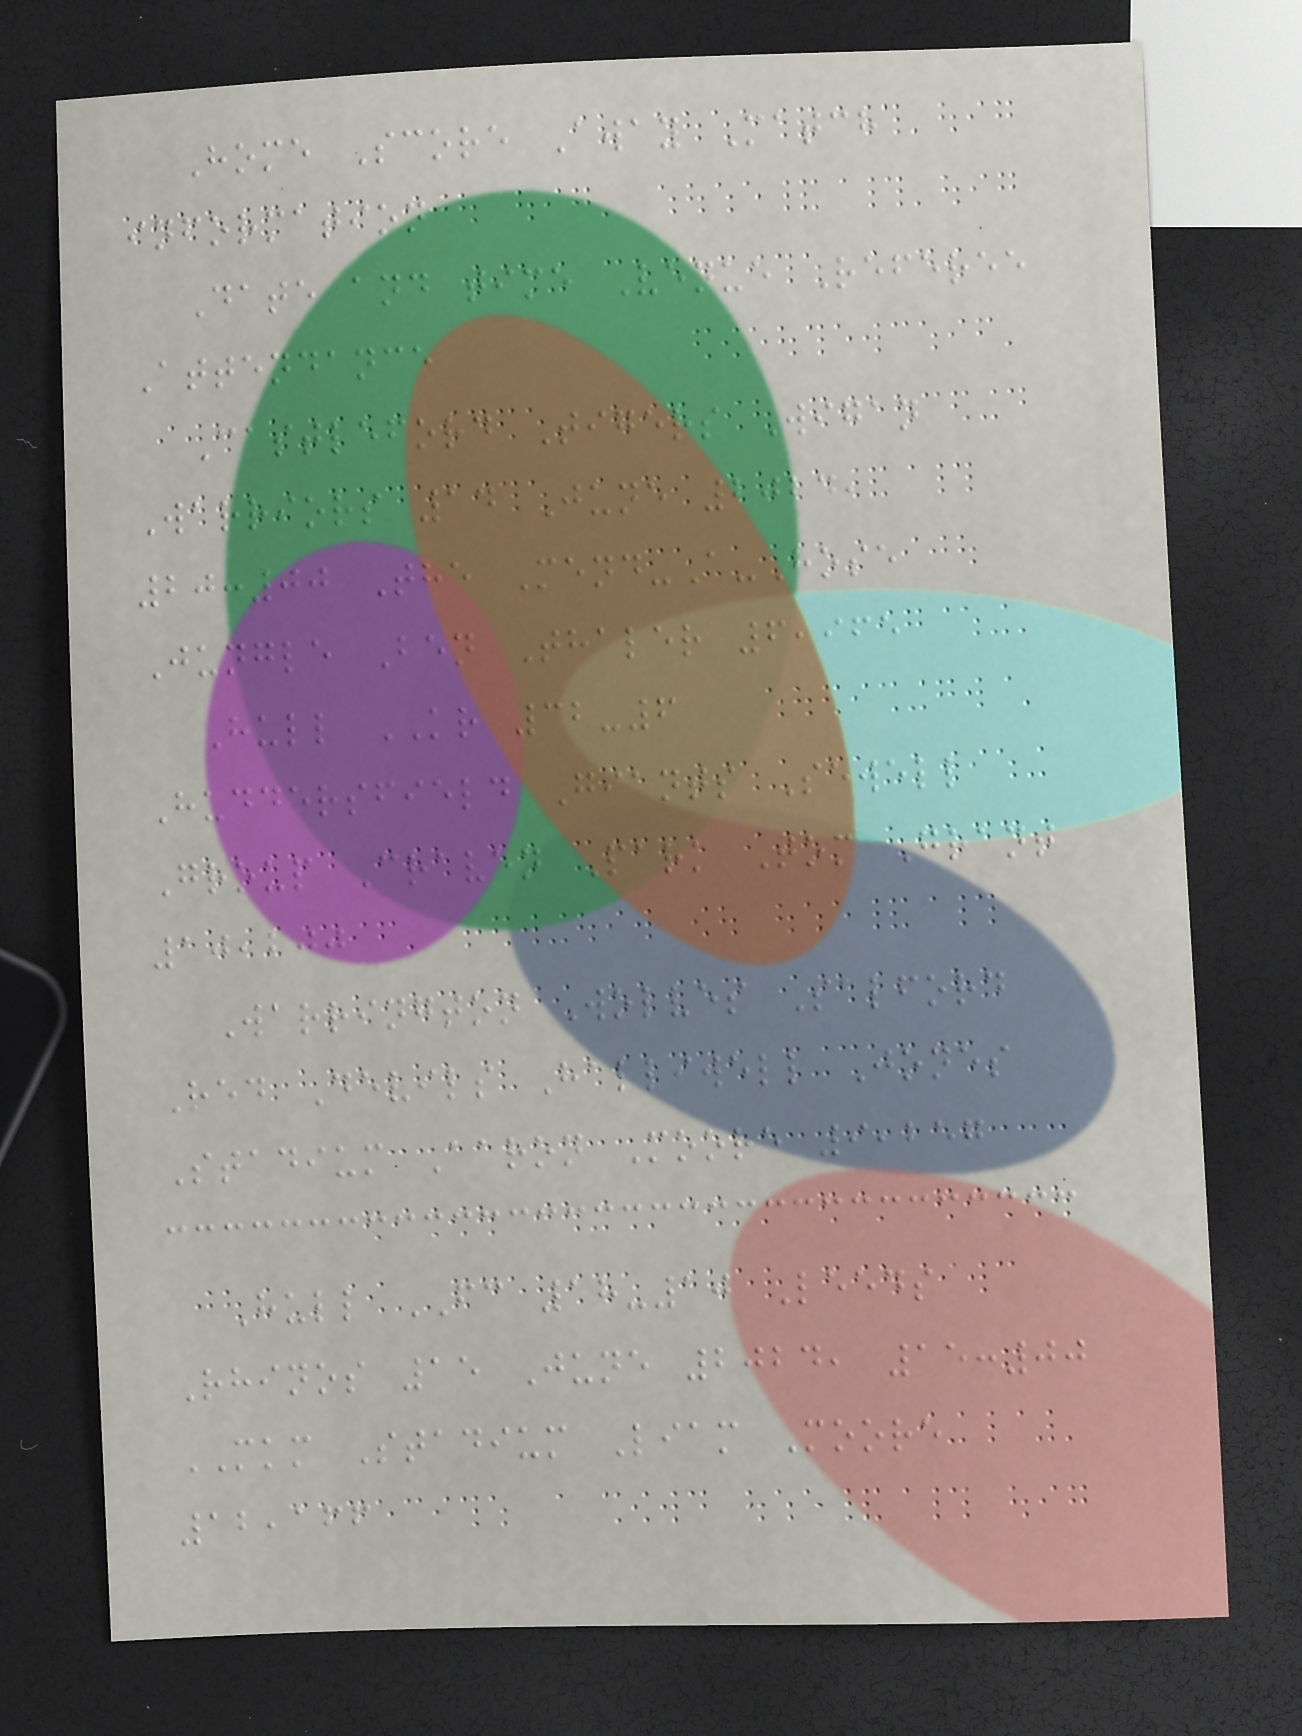Home Score Away Match
information
Date and time Venue Referee
Attendance
Castleford Tigers Wigan
Warriors 14 June 2024,
20:00 The Mend-A-Hose
Jungle Ben Thaler 6,965
Hull KR 32-6
Huddersfield Giants Sewell
Group Craven Park Tom Grant
10,200
Warrington Wolves Salford
Red Devils Halliwell Jones
Stadium Aaron Moore 9,257
Hull FC 18-10 Leeds
Rhinos 15 June 2024, 15:00
MKM Stadium Liam Moore
12,166
